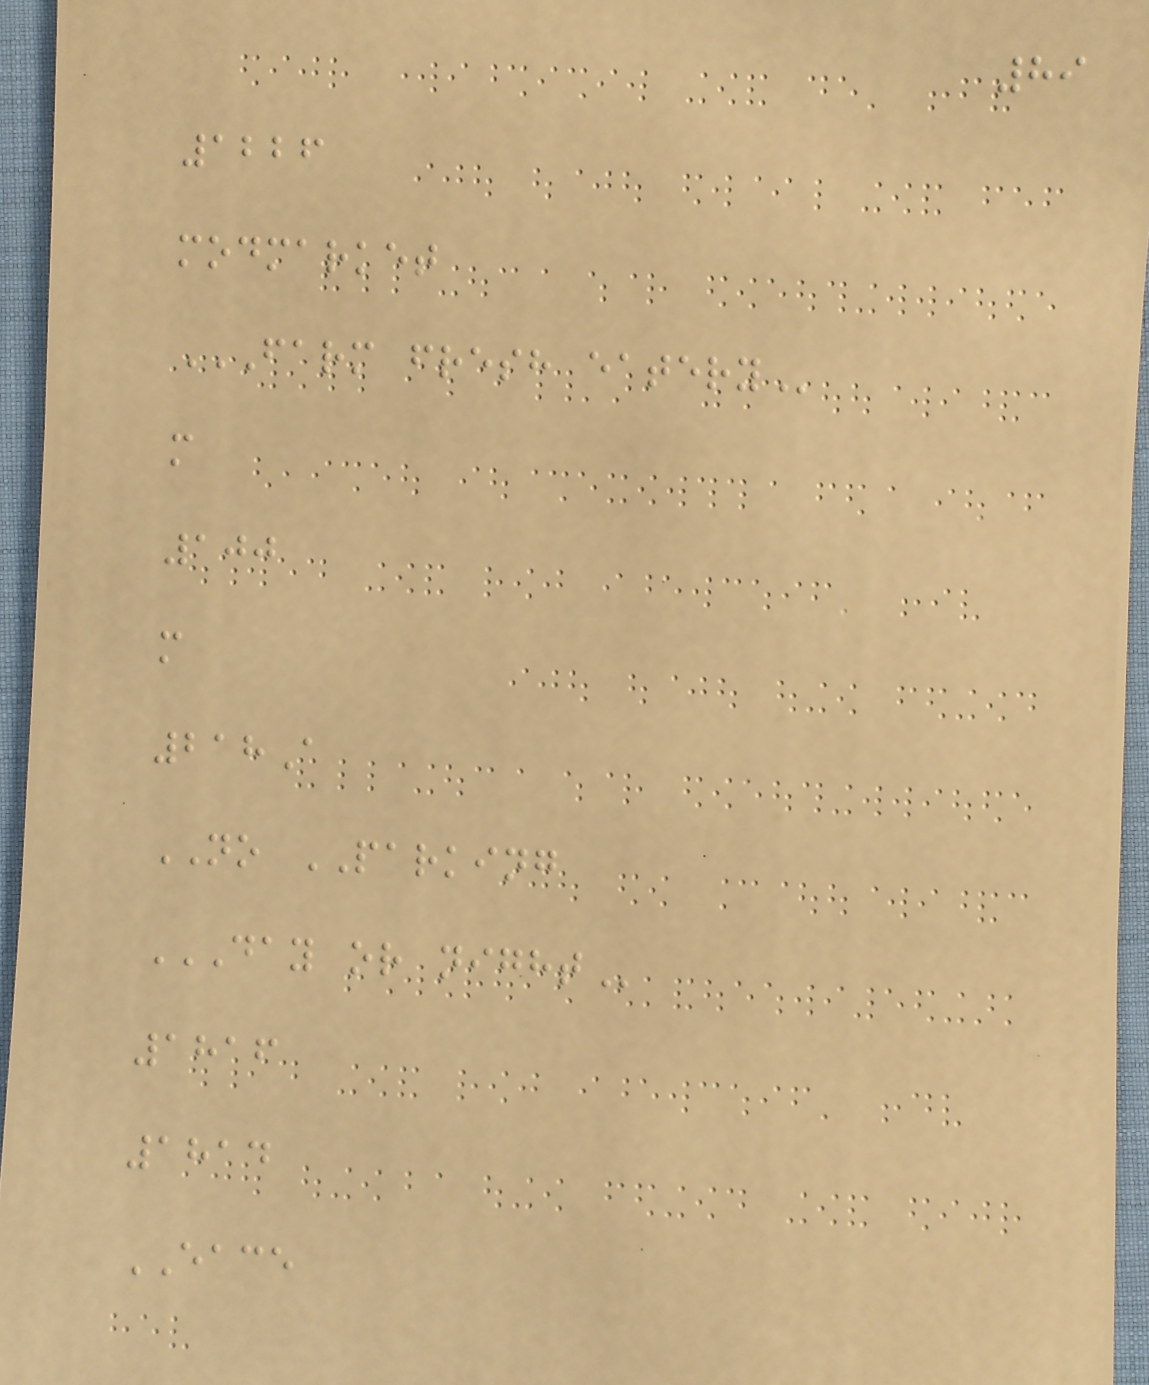89
1226
modmarket
FARM FRESH EATERY
m
100
m
218A
NO PARKING
DAY OR NIGHT
1816
1814
EACE
